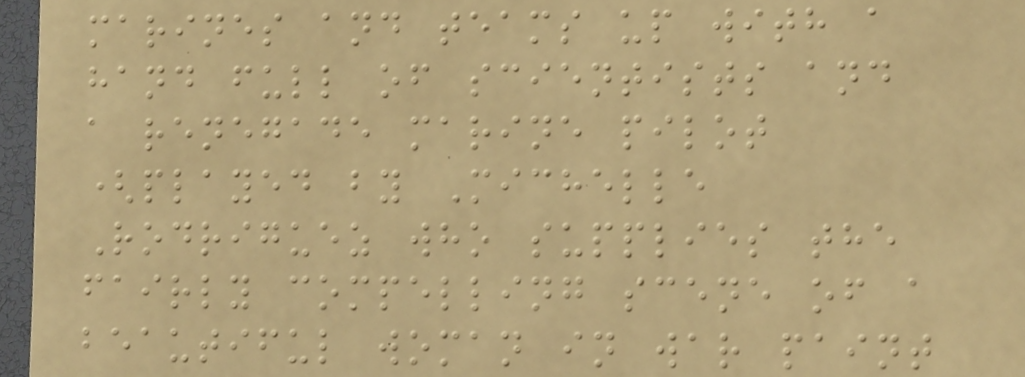marines and teams up with a
hand full of scientists and
a renegade marine pilot
(played by Michelle
Rodriguez who supplies the
fairly compelling scene of a
beautiful woman in war paint
